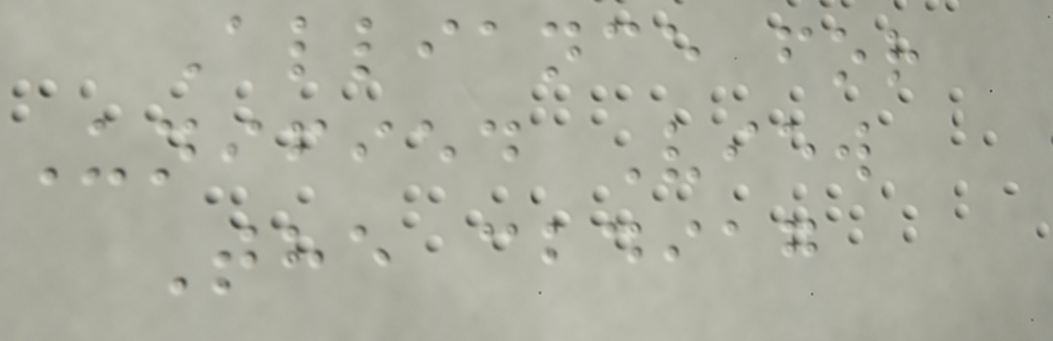Alliance for
Unified View
The cbdiag
